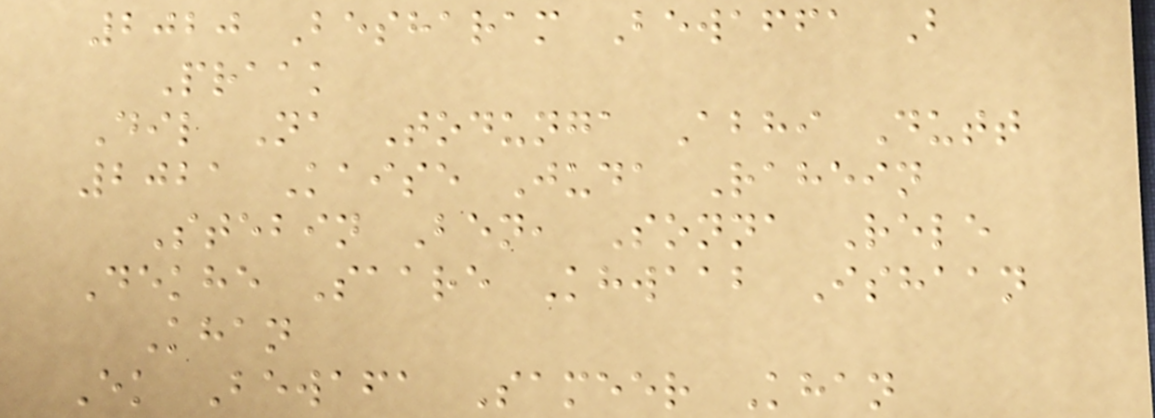2020 Besharam Bewaffa B
Praak
Dil Na Todunga Abhi Dutt
2021 Kaise Juda Rahein
Stebin Ben, Sonna Rele
Dekhe Saare Khwaab Ishaan
Khan
Ek Bewafa Sameer Khan
